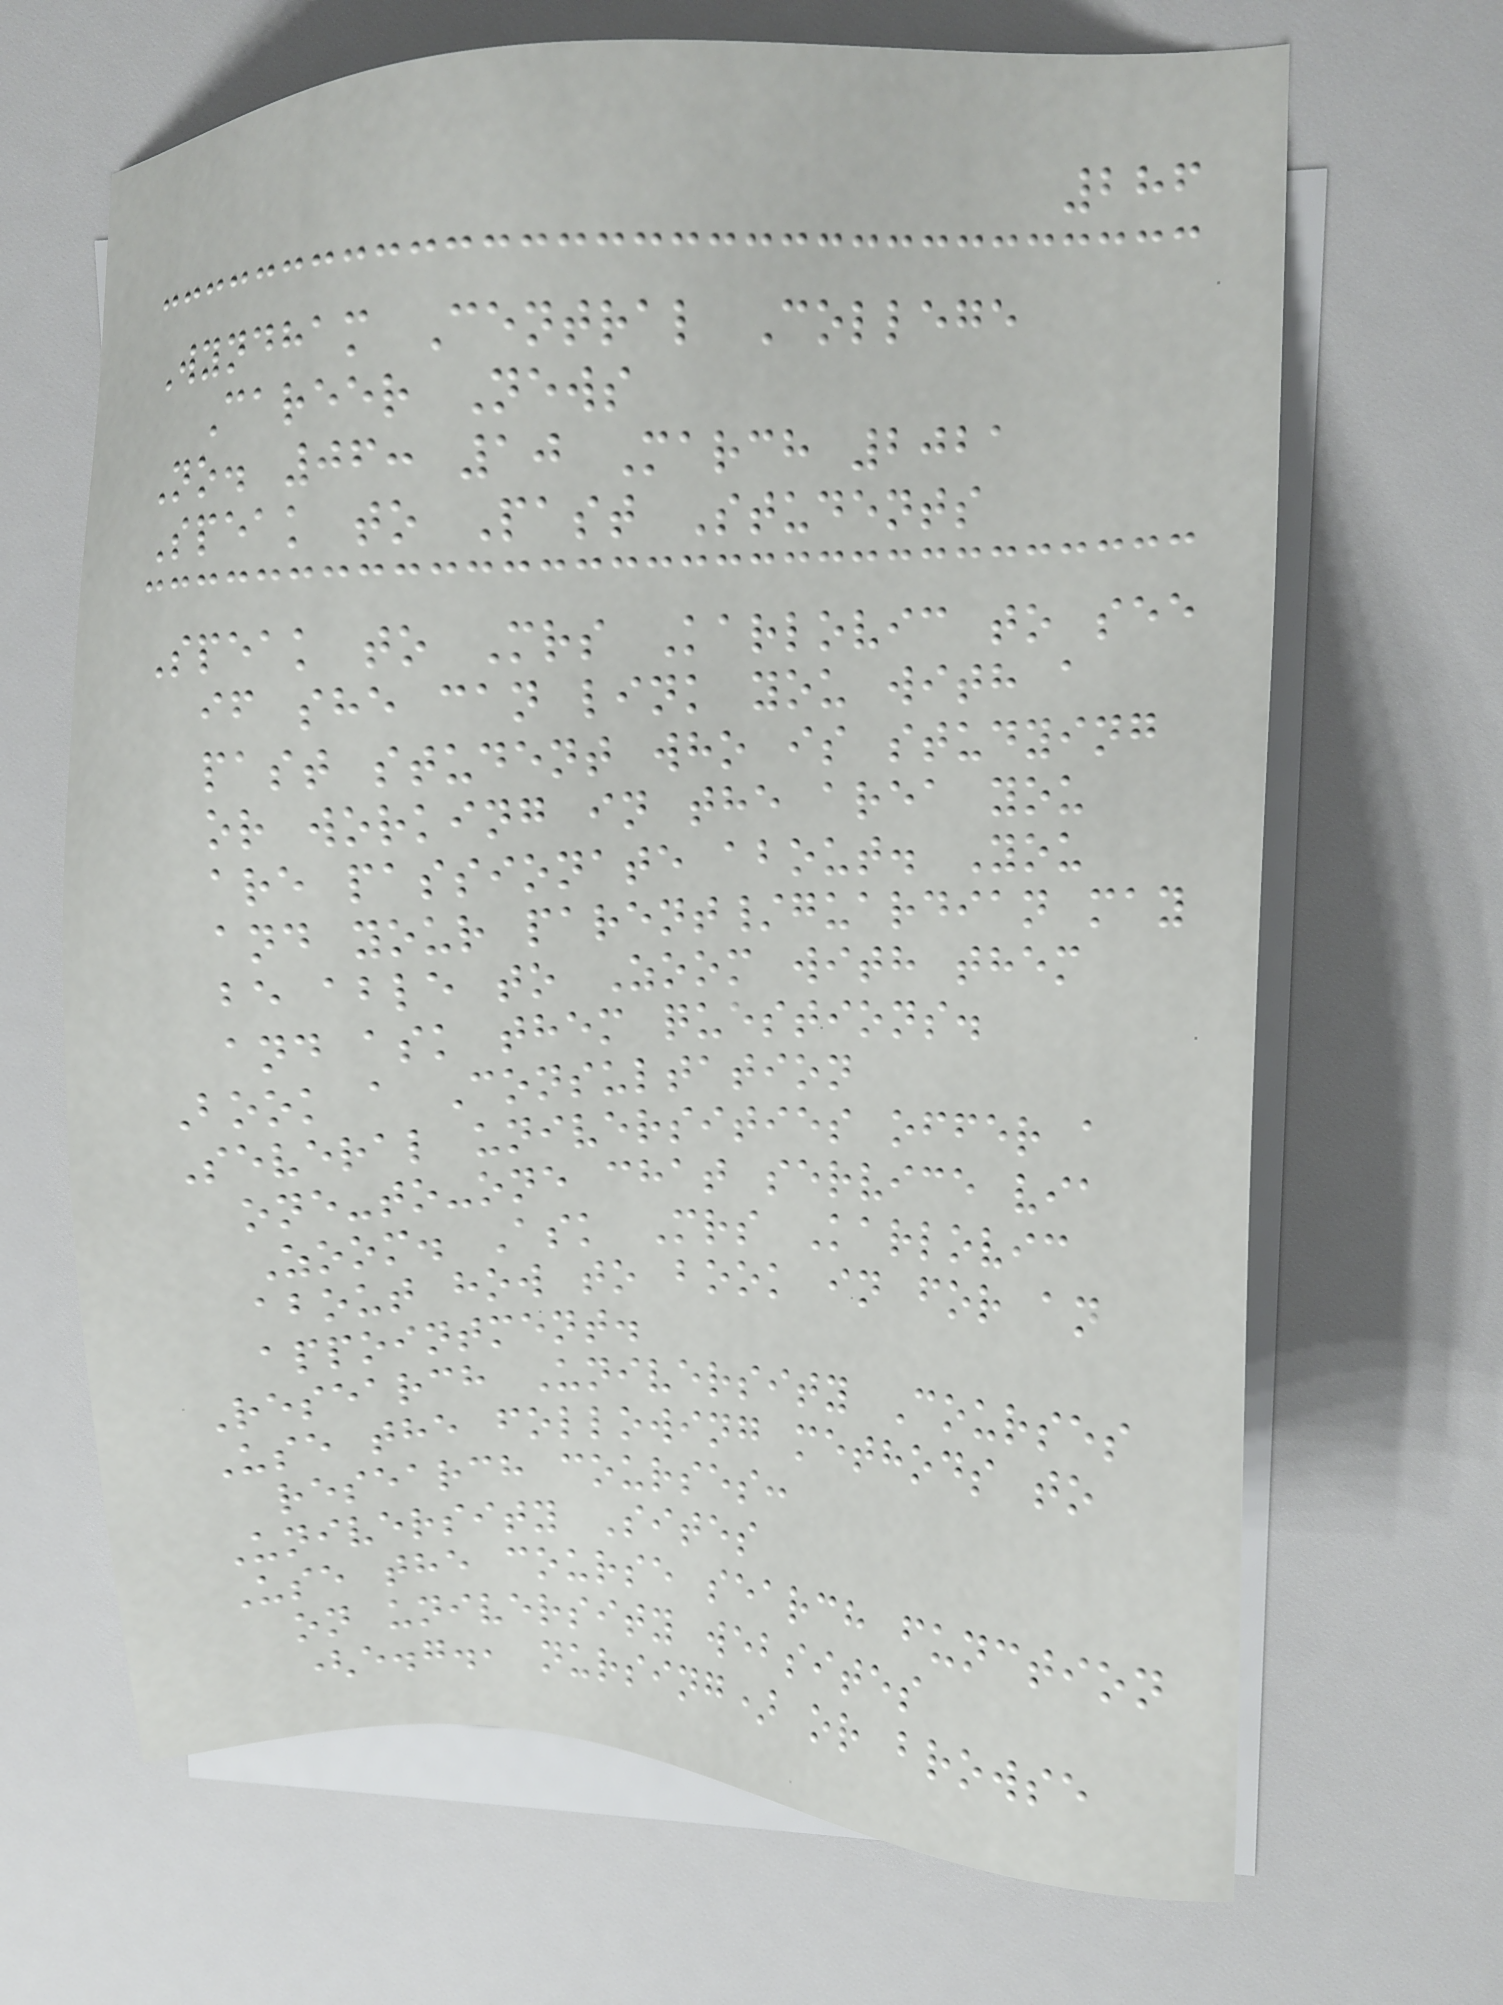286
Wyndham Central College
Career News
No. 06: 10 March 2021
Speak to Past Students
Speak to Mrs Karlovic to see
if she can link you with a
past student who is studying
or working in the area you
are passionate about. You
and your parent/guardian may
be able to Zoom with them
and ask them questions.
Book a Consultation
Several universities offer a
one-to-one chat service via
Zoom. Ask Mrs Karlovic
about how to book in for an
appointment.
Research University Courses
Use the following methods to
research courses:
University Sites
Use the course search function
on university websites
(e.g., nursing) or browse
